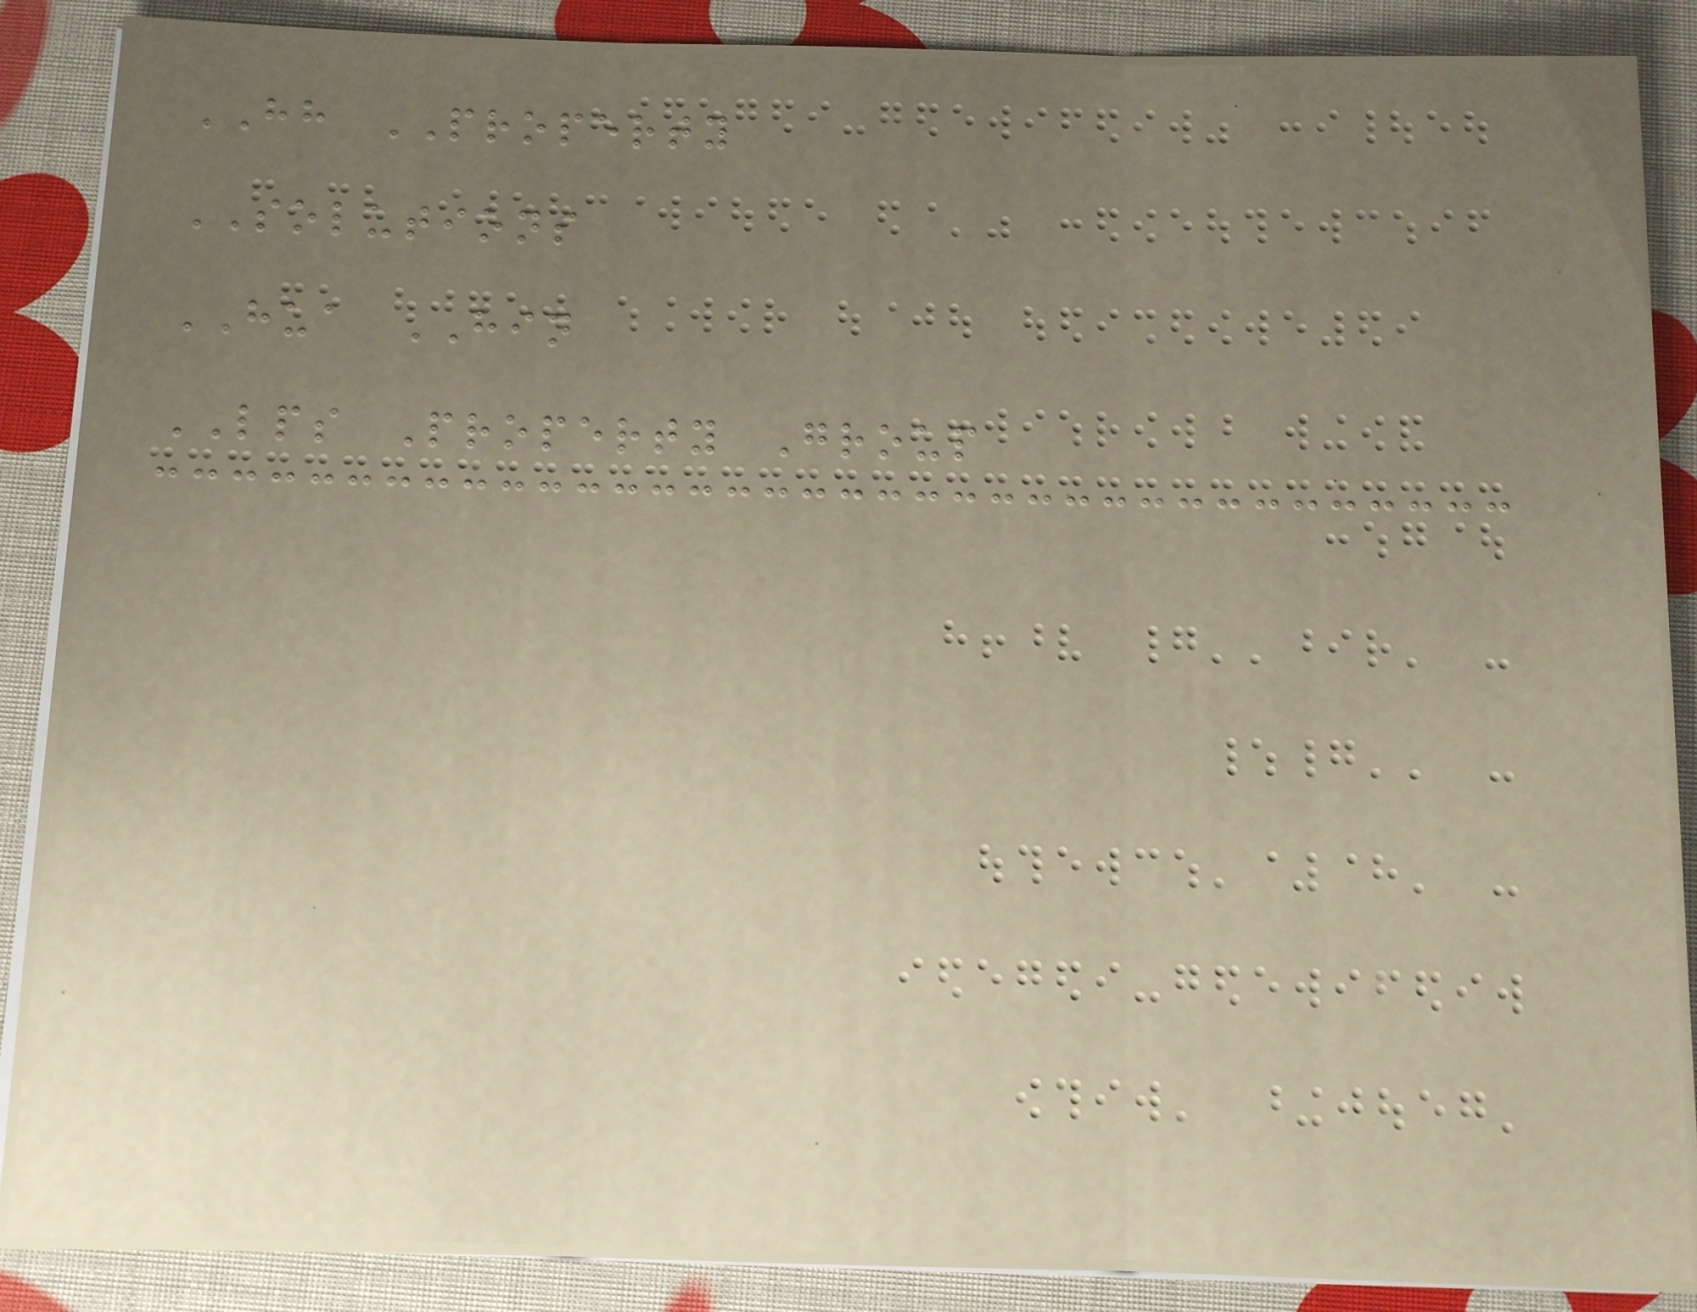HH PROPERTY
SOLUTIONS
HUA HIN
LPS Property Group
